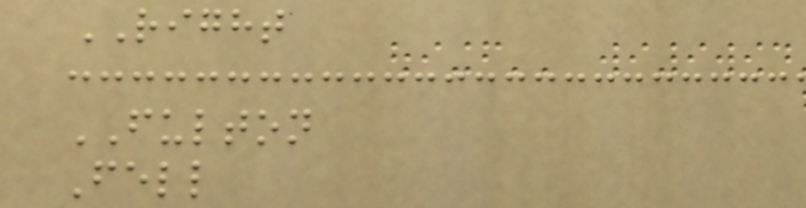RIGHT
FULTON
Fell
